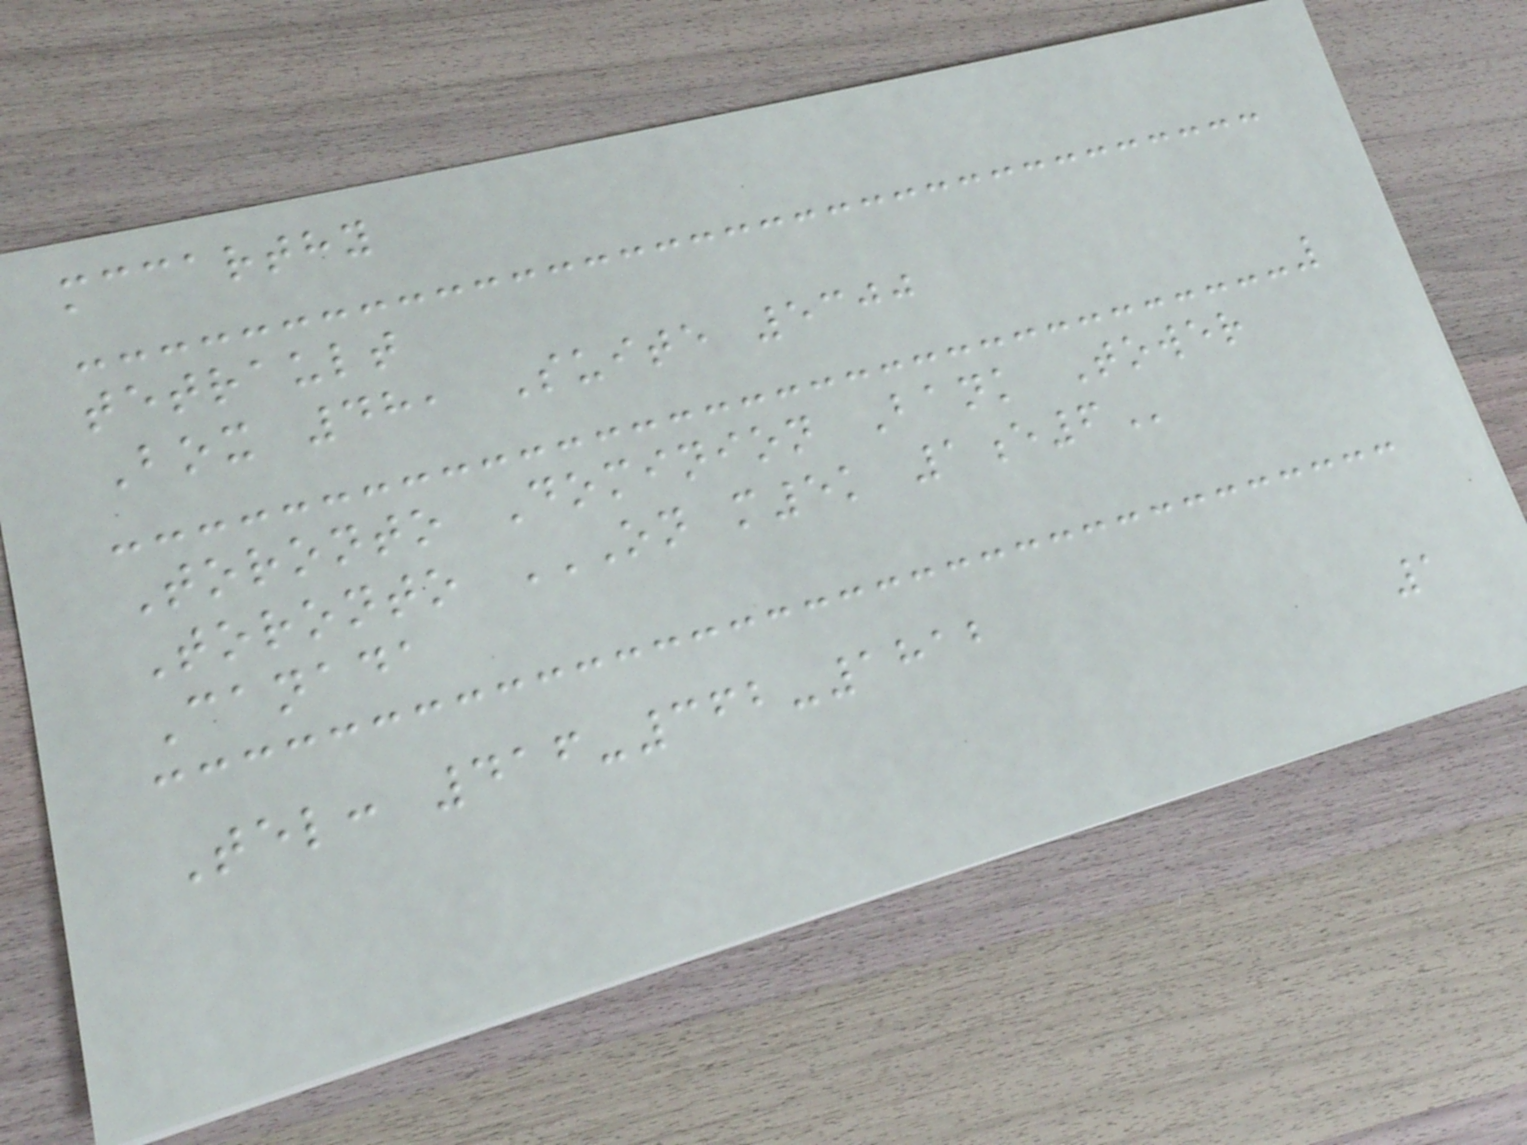mccarthy
tetrault
Box 48, Suite 5300
Toronto Dominion Bank Tower
Toronto ON M5K 1E6
Canada
Tel: 416-362-1812
1
